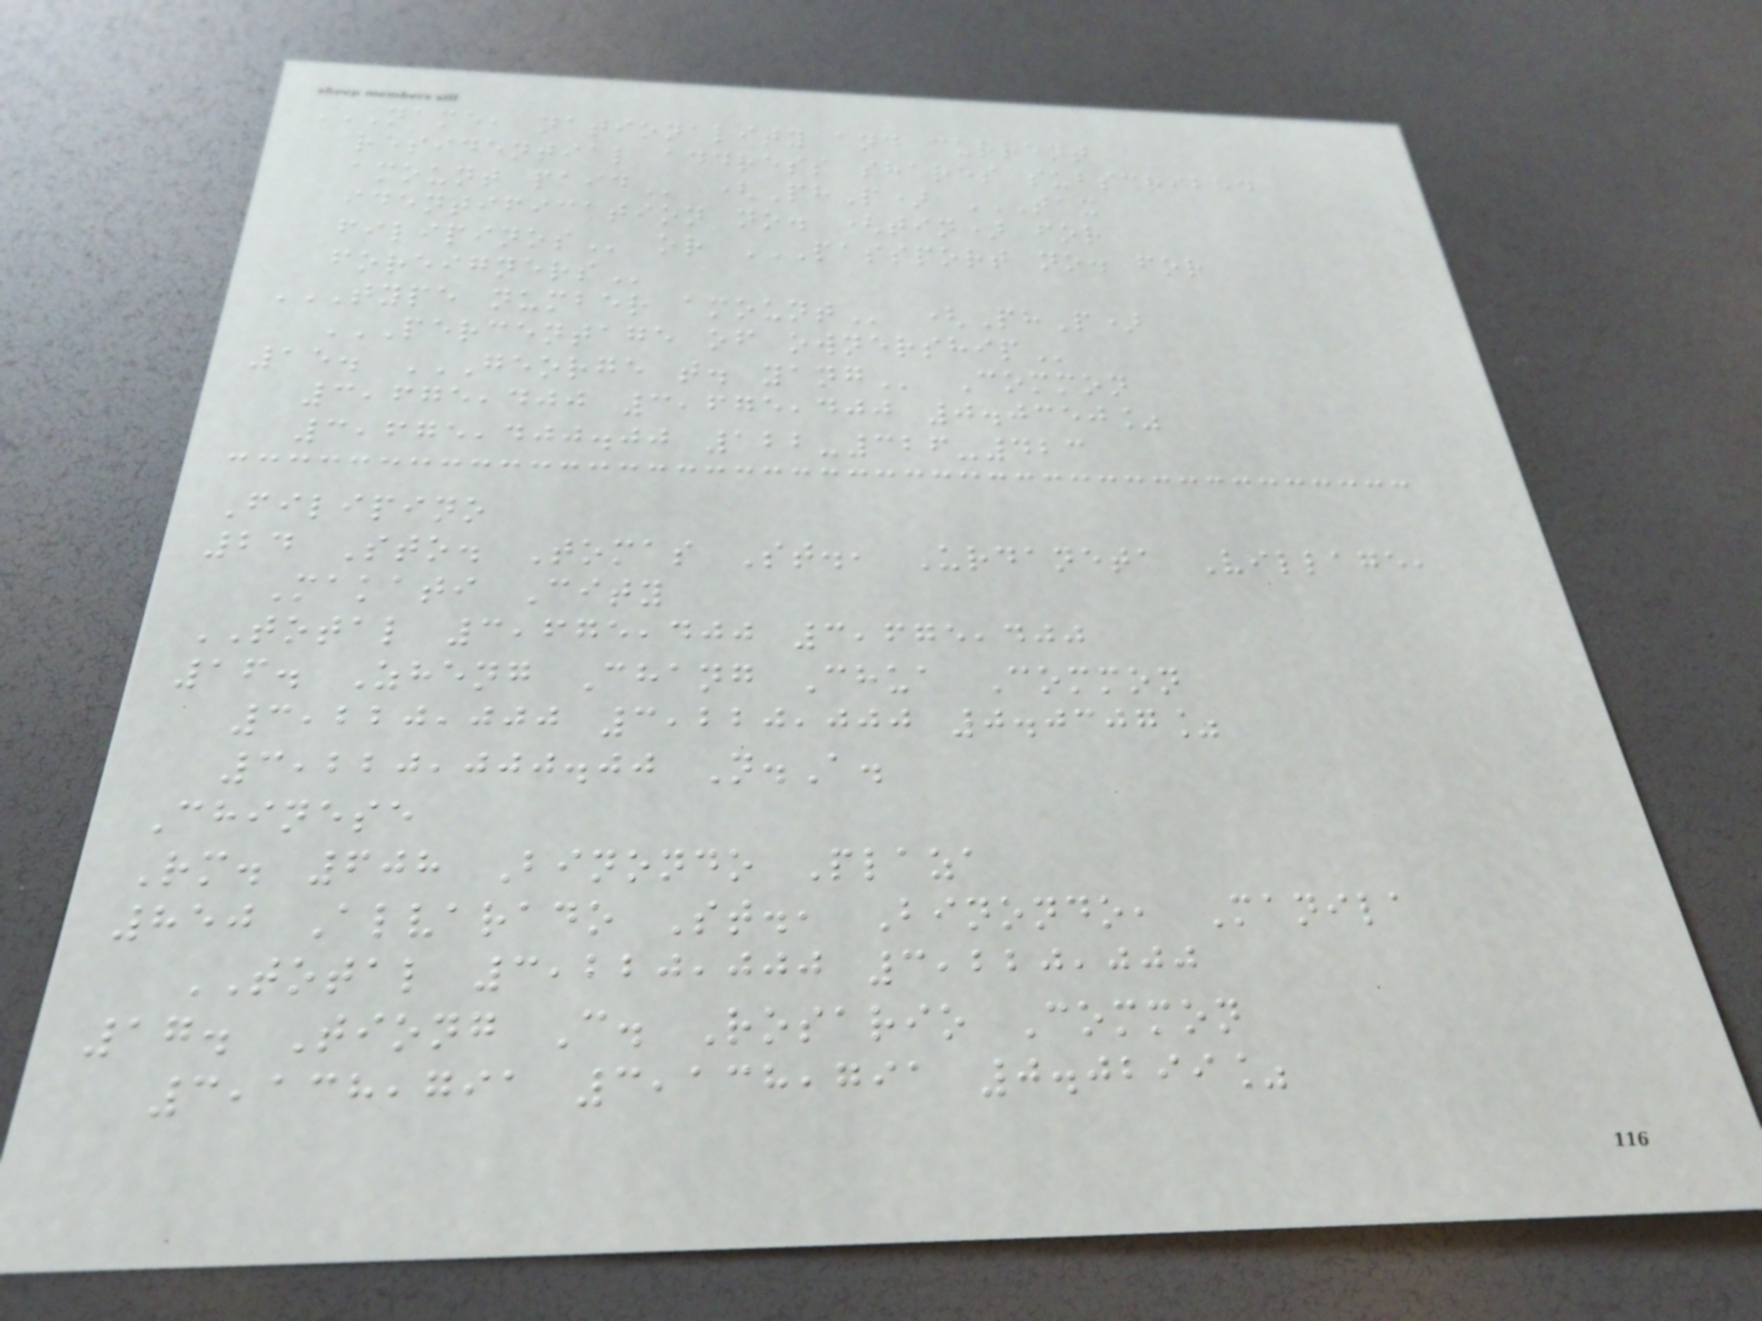NAME, NATIONALITY AND CURRENT
RESIDENTIAL ADDRESS SHARES SUBSCRIBED
AMOUNT PAID (PhP) TAX
IDENTIFICATION NO. (TIN) FOR
FILIPINOS or PASSPORT NO. FOR
FOREIGNERS
TYPE NUMBER AMOUNT (PhP)
PERCENTAGE OF OWNERSHIP
15. GEORGE T. YANG Common
3,675,400 3,675,400 0.0350%
3,675,400.00 122-326-423
Filipino
24 Sto. Tomas St., Urdaneta Village,
Makati City
TOTAL 3,675,400 3,675,400
16. Zheng Chang Chua Common
3,220,000 3,220,000 0.0307%
3,220,000.00 N.A.
Chinese
Rm. 608 Binondo Plaza
850 Alvarado St., Binondo, Manila
TOTAL 3,220,000 3,220,000
17. Tiong C. Rosario Common
3,138,791 3,138,791 0.0299%
